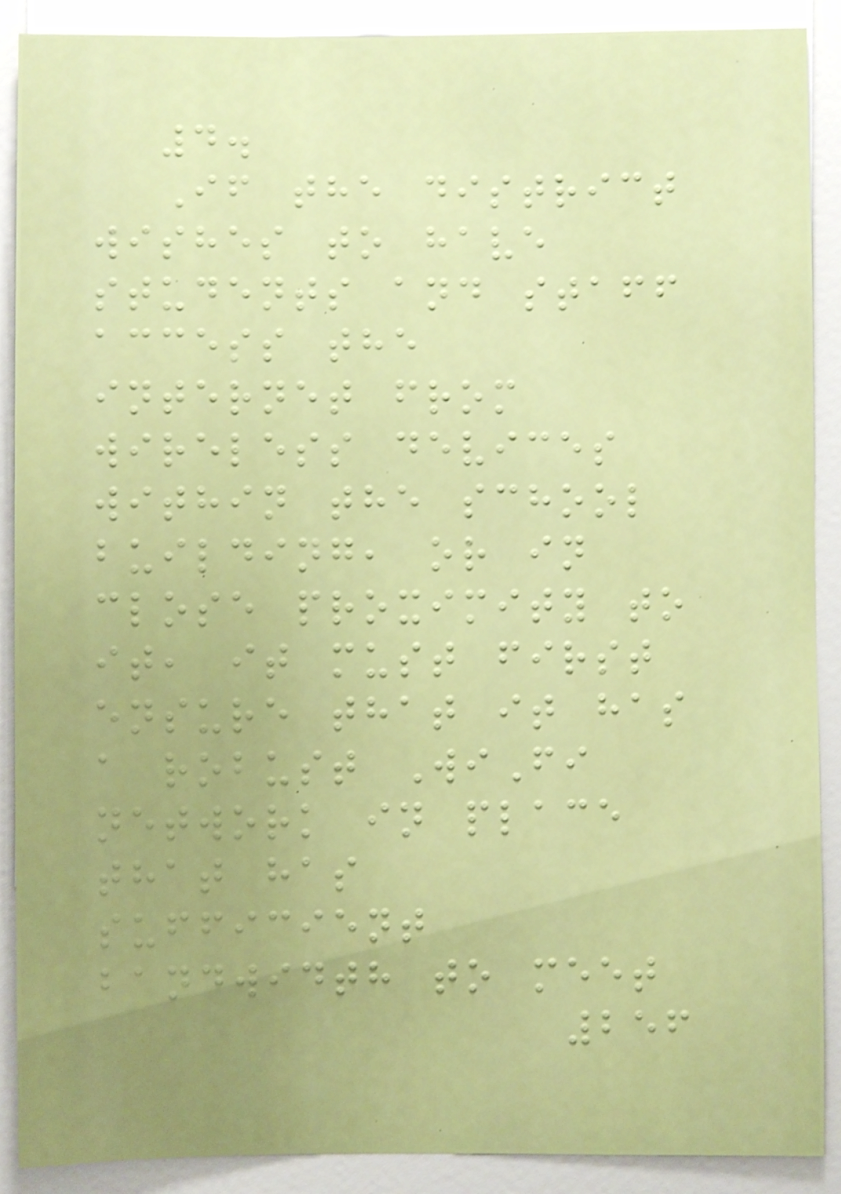4.
If the district
wishes to have
students and staff
access the
internet from
wireless devices
within the school
building, or in
close proximity to
it, it must first
ensure that it has
a robust WiFi
network in place
that has
sufficient
bandwidth to meet
256
